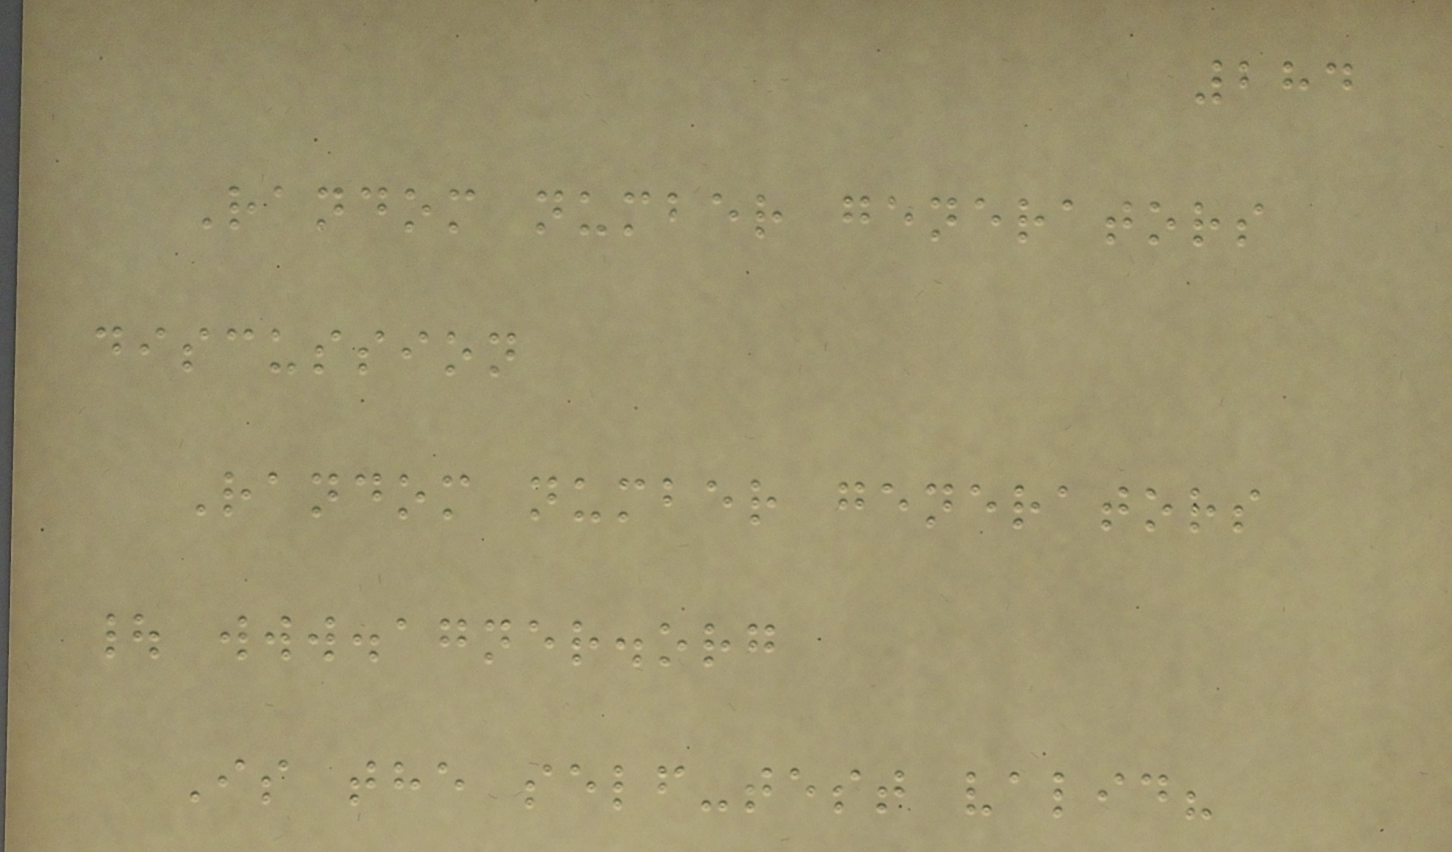284
Random number generators
discussion
Random number generators
| www.agner.org
Is the self-test valid?
